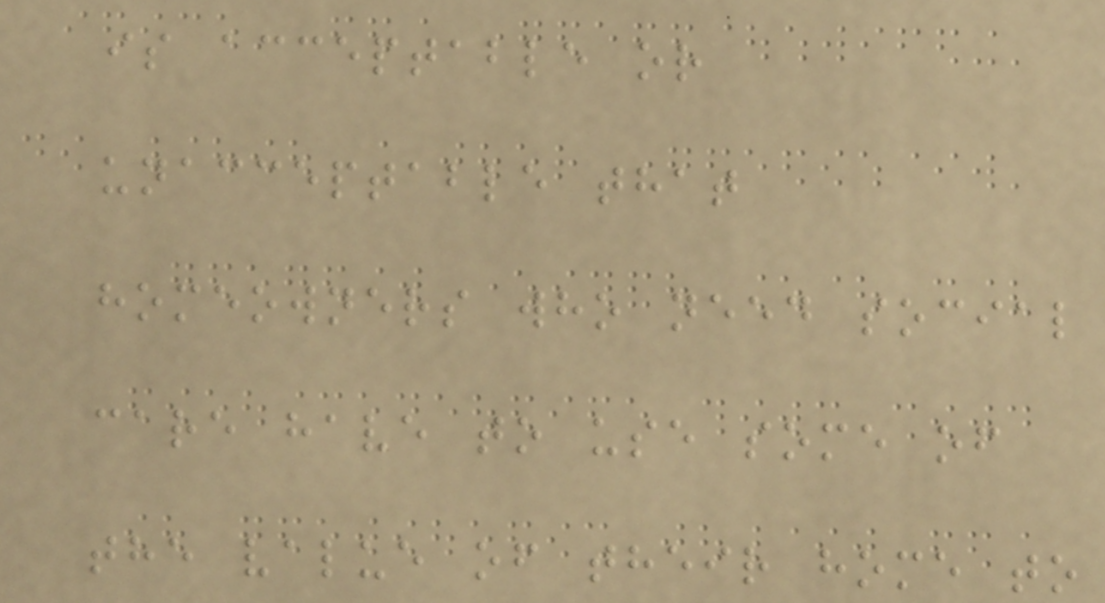is acceptable or
unacceptable that
homeowners who need social
care have to use some of
the value of their home to
